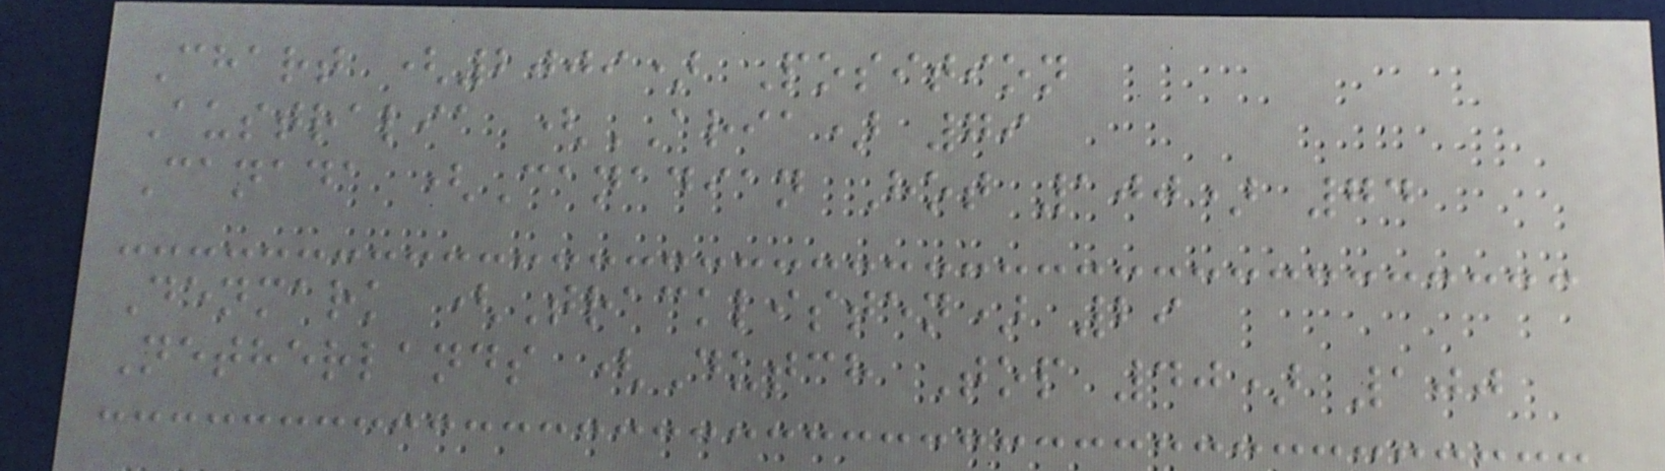Chart (2009) Position
Australia (ARIA) 79
Canada (Canadian Hot 100) 74
Denmark (Tracklisten) 29
Netherlands (Dutch Top 40) 100
